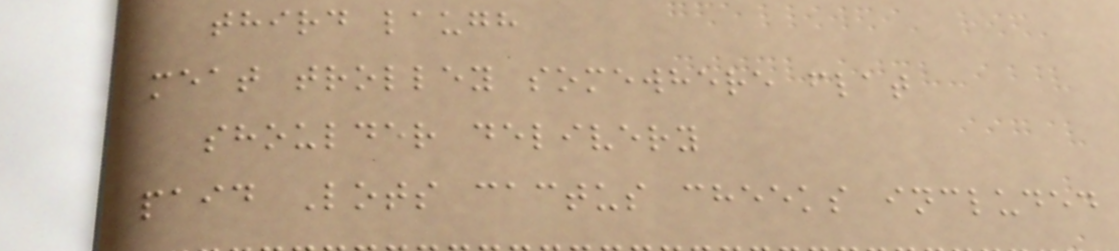third laugh
meat trolley somewhere flat
shoulder delivery
paid Lots cactus cheeks included
